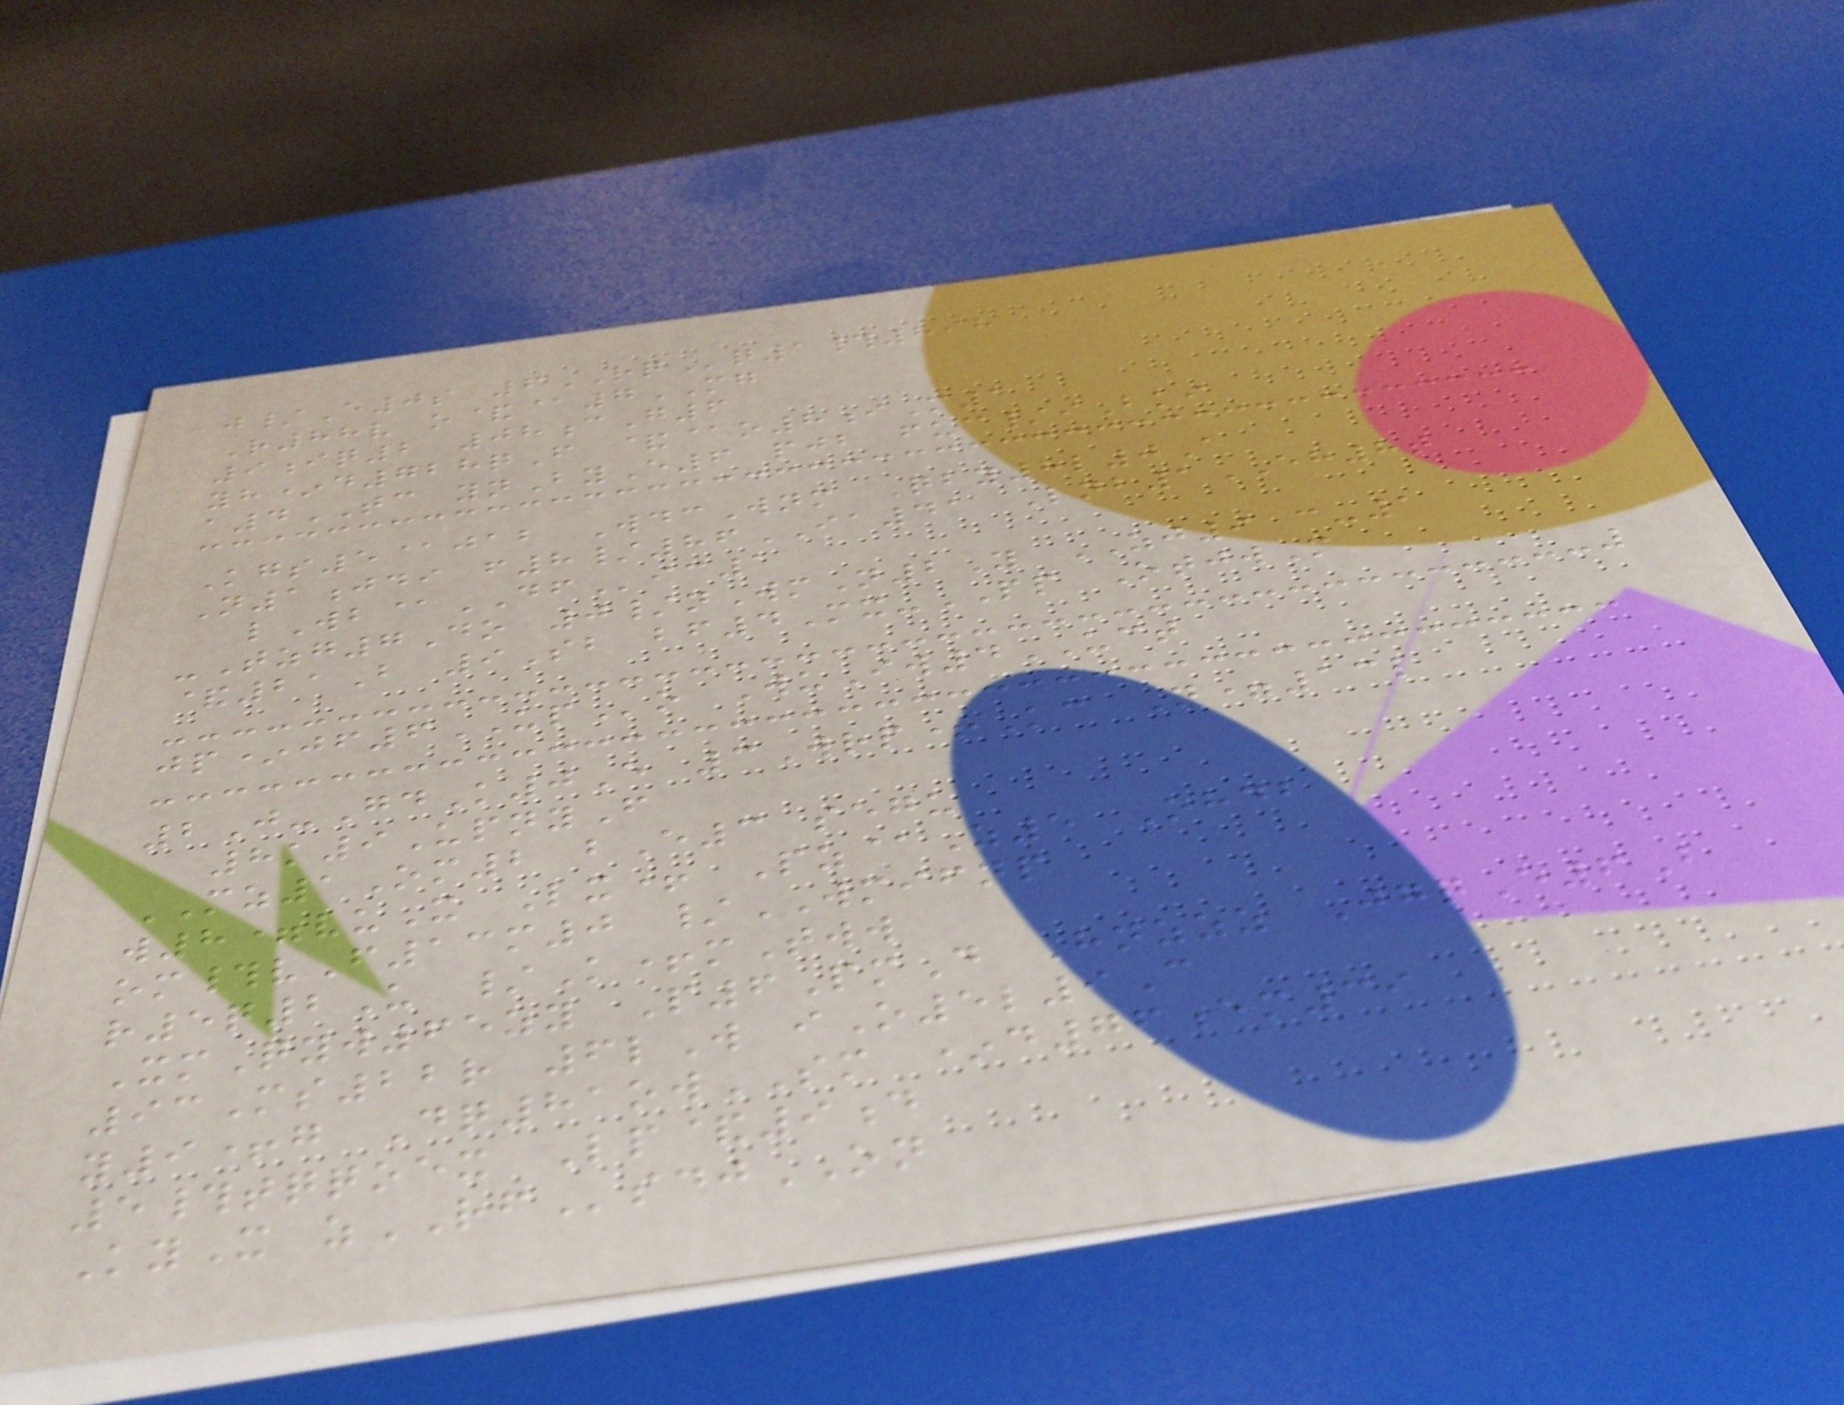j/E0s 6RQq1#898
R88v o&@7MG
9iq2 08cG6
yh*d728qF &@o8iM1
a4TC ynByE6 pjb fuc/iBki
Kgs5@jab WdcWnm Qby8l0A
N1jdi f8/86IA41 Lnb1EH8t
lWb@DFic1
-Tzg7Do 0/nWmN2Y ZJ9 c-1
&21B 9Sb bf4Mx-PP OtjwM
jp*jf6UPo WuIw4UCT
2J-GdK0E 3Wrp+Kc N=13l
8k9UpnyF
MZ1Om2 bE3 segu
w8=vuX Lx+ Pz@Z5 Ohdb
om#vF13m0 /WMIFNP
r5q2U /K+mTww
XmQyw65zy P6PmD Hnzzz JgqE6B
93Ms22r 6lW iO5l9C
y9+g Dq81owSM *d76em39
5#tqqoex Lp&9d
KyX zRFsdjON
